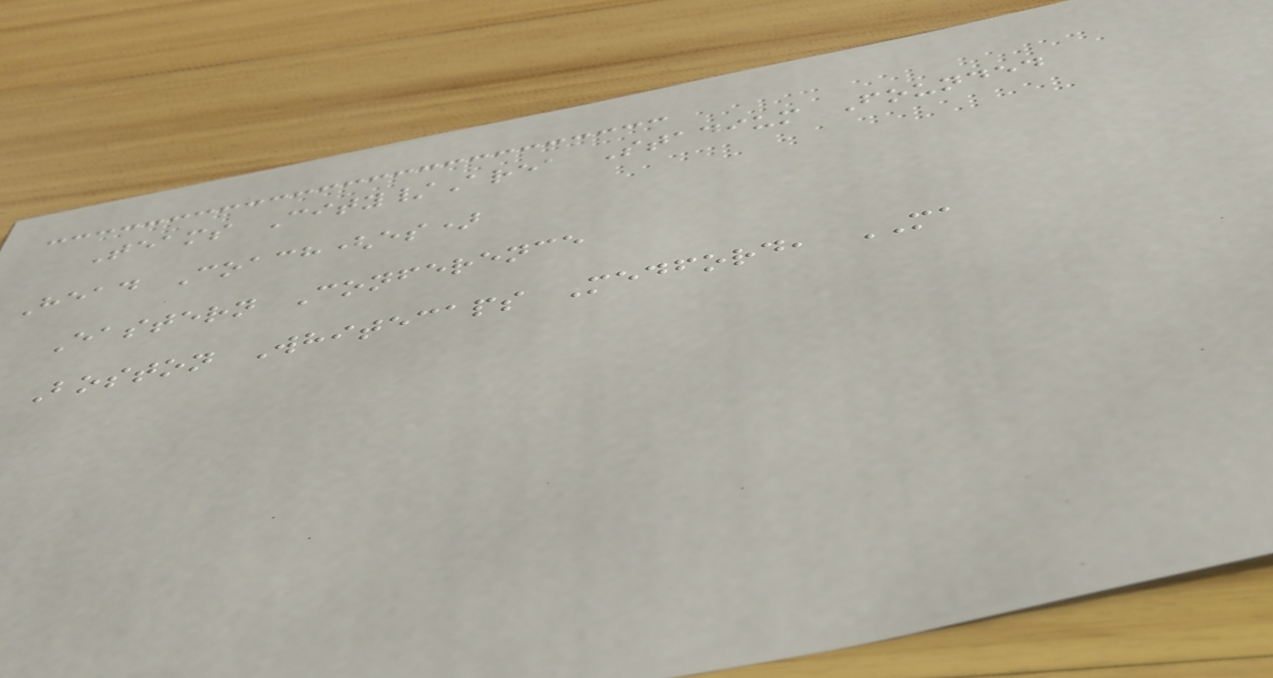Teams City/Area Stadium Founded
Head Coach(es)
Eastern Conference
Boston Whitecaps Medford, MA
